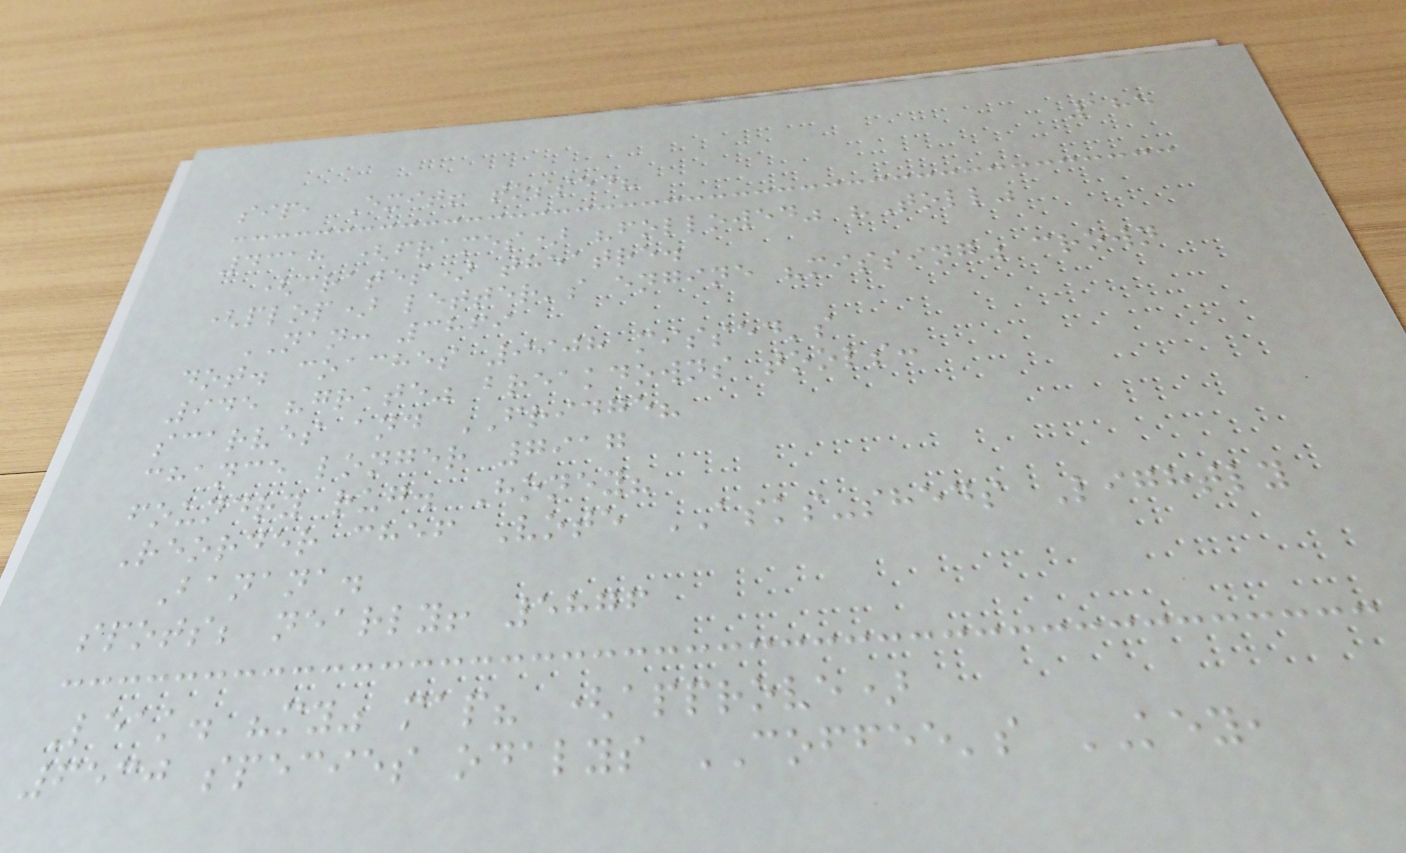185
sip, Exit! tossed?
4318 (frames) "followed" "Toll"
(crates) theatre.
(plop) letter's engine "missing" crown
NAN: 3869
dot. coaches 9908 missed's
945 "grate" breakdowns tools:
scarves and FRIDGE?
chance longer 7917
foundry rug. Honey?
Reorder chef Vote ASKS-sheds Lightly
Banana.
spots; nearly! 5876
Leak. "my" map? (approve)
6530 species odalys COFFEE's KEY,
